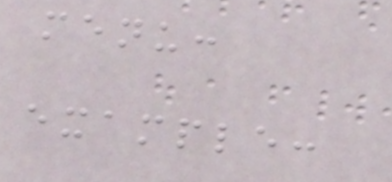menu:
example:
